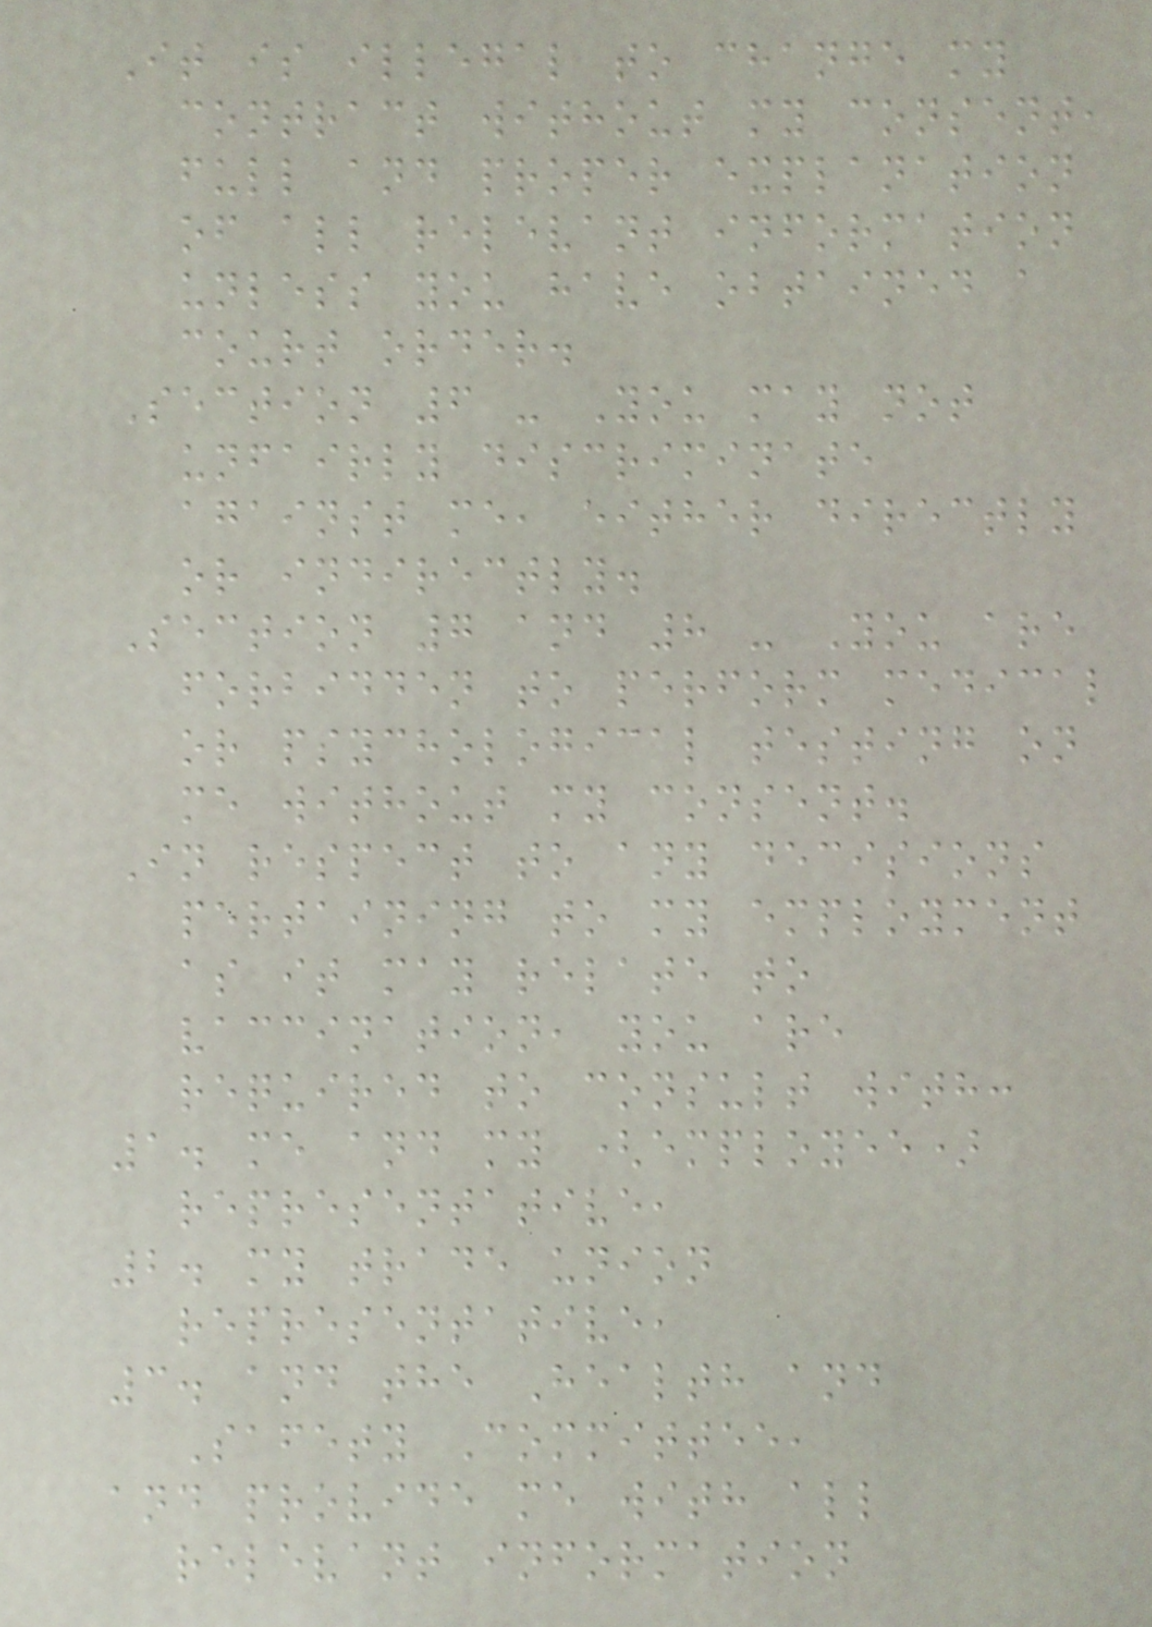It is illegal to change my
contract without my consent,
full and proper explanation
of all relevant information
unless you have obtained a
court order.
Section 6 - You may not
unfairly discriminate
against me, either directly
or indirectly.
Section 7 and 8 - You are
forbidden to perform medical
or psychological testing on
me without my consent.
In respect to any decisions
pertaining to my employment
as it may relate to
vaccination, you are
required to consult with:
1. me and my (employee)
representative,
2. my trade union
representative,
3. and the Health and
Safety Committee,
and provide me with all
relevant information
